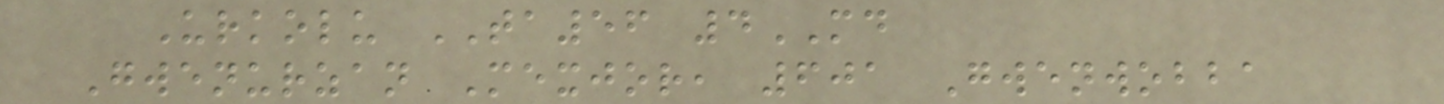Urkolu TA56 4MD
Gwenurzan Mexjor, 601 Gwenwobba
